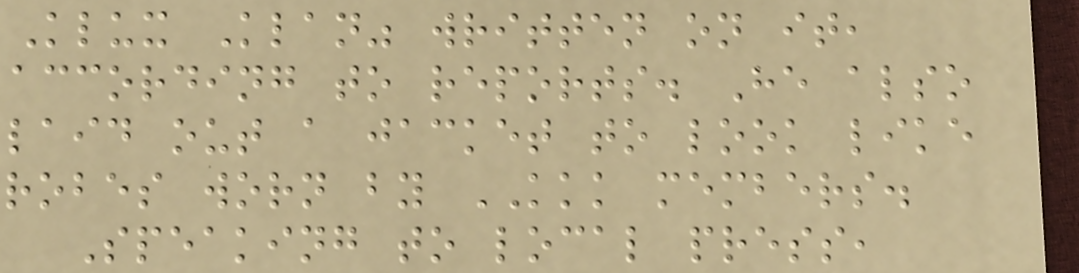Klux Klan" written on it,
according to reports. He also
laid out a jacket to look like
robes worn by KKK members.
Speaking to local press,
